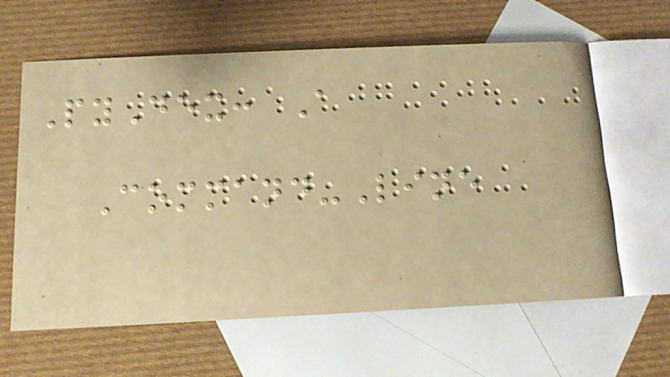PyDex: A
Command-Line
